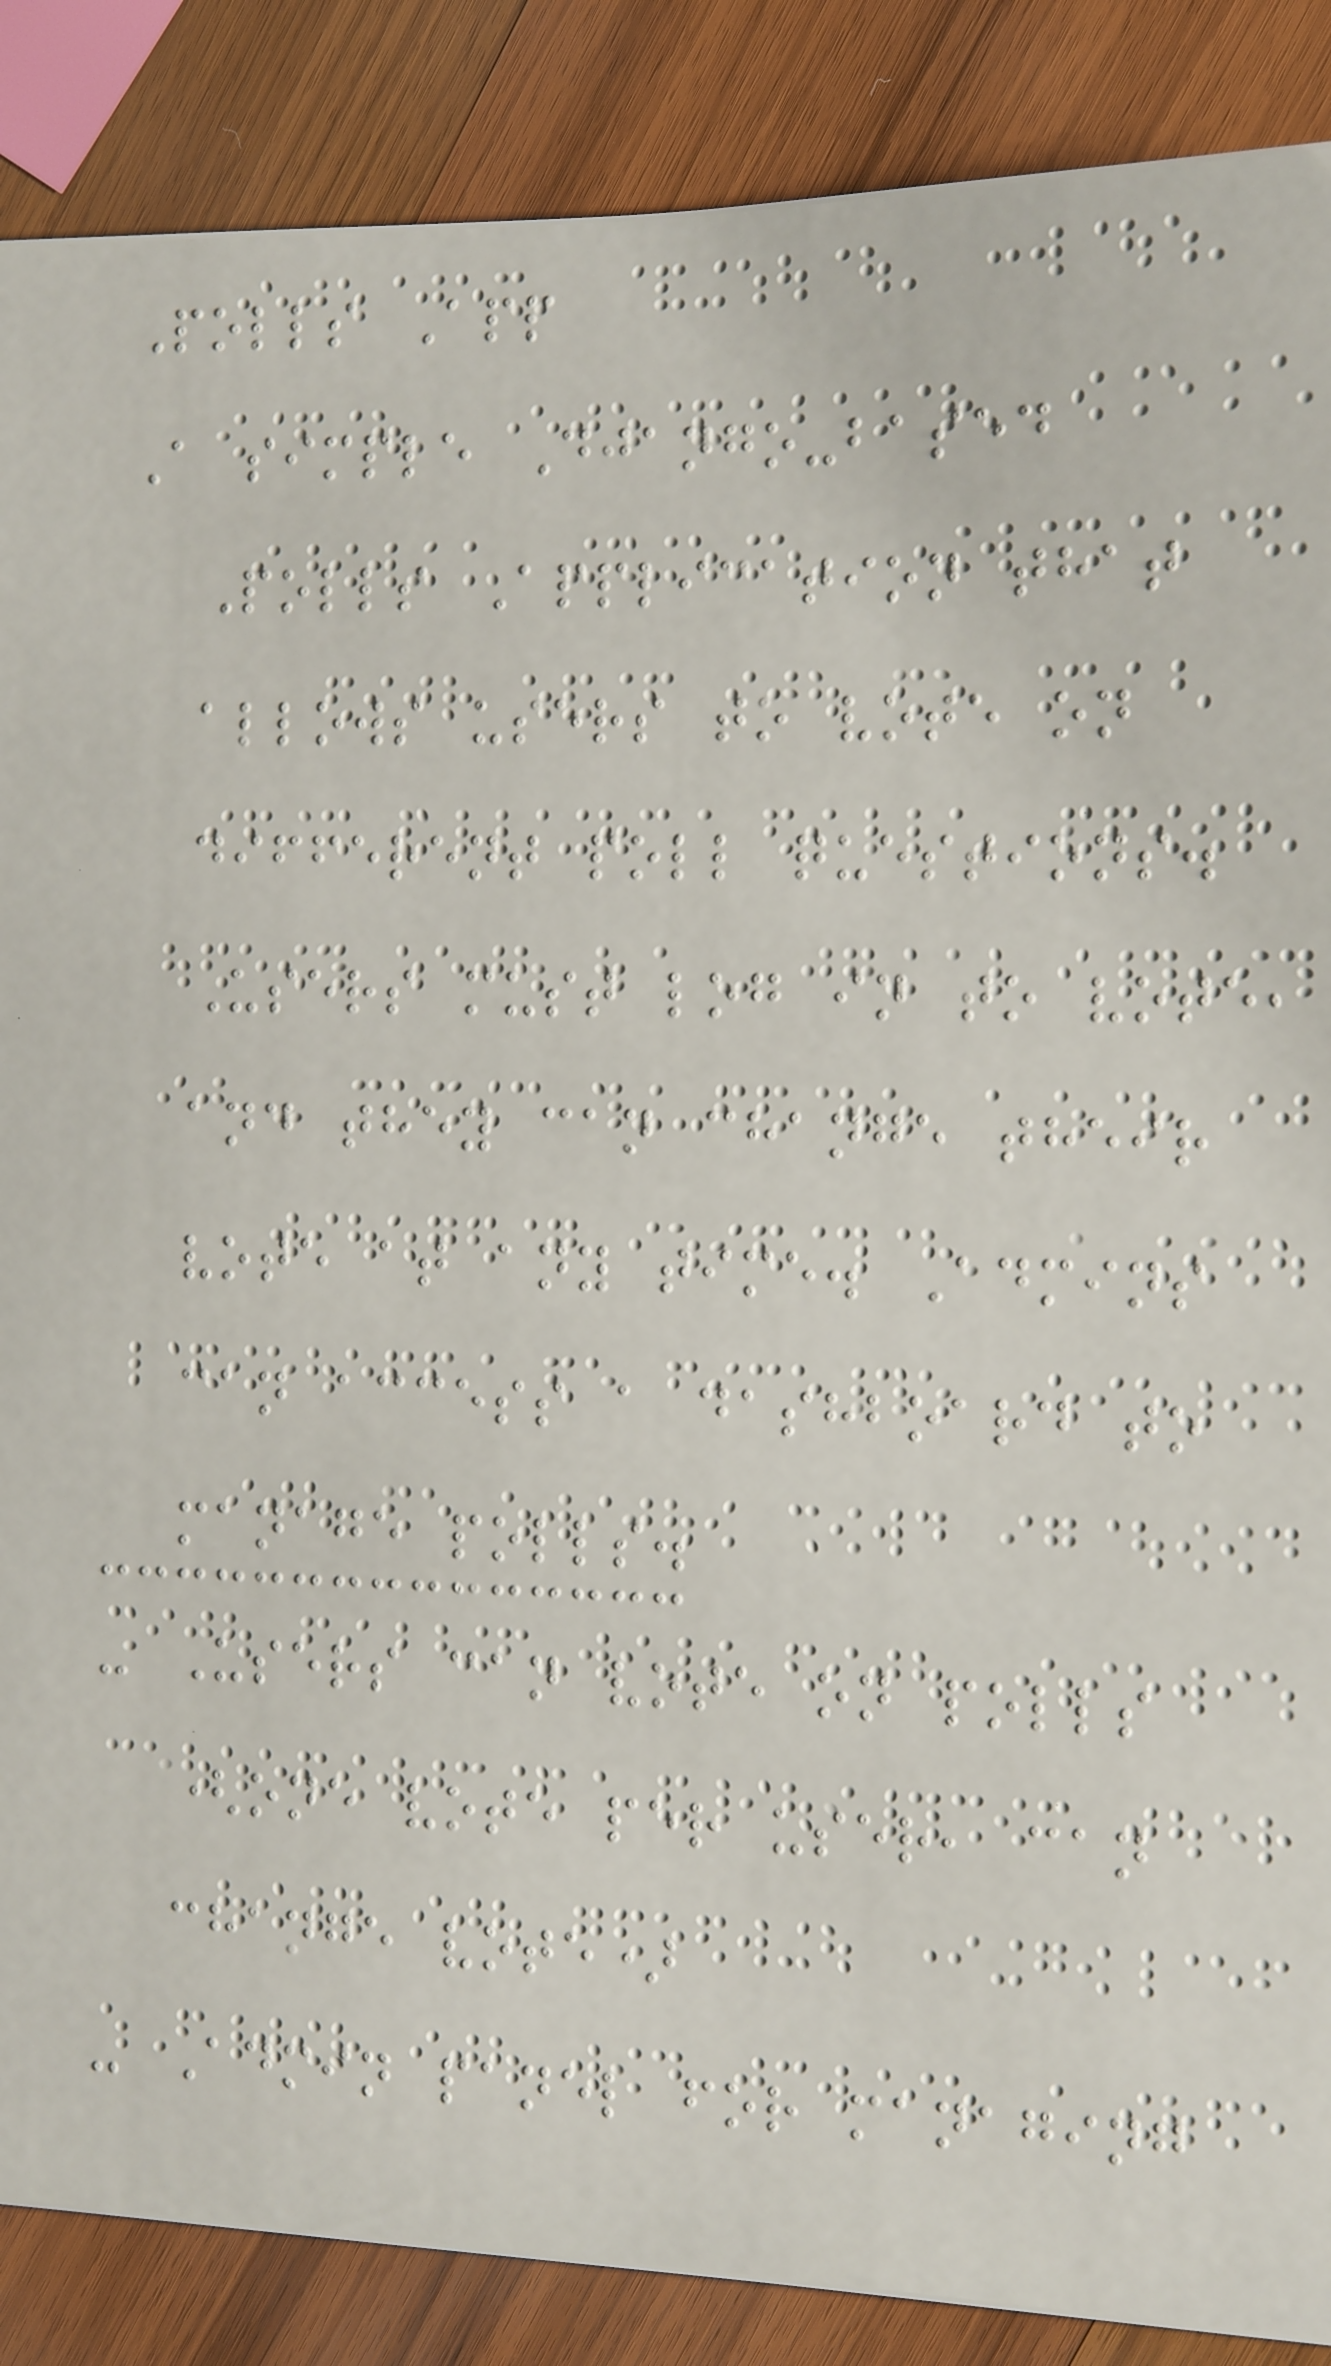Polls App
A simple Django-based
Polls Application that
allows users to vote on
different poll questions.
Users must log in to vote,
and they can change their
vote at any time. Admins
can access a dashboard to
manage polls.
- Users can vote on polls
(one vote per user, can
change vote)
- Admin panel for managing
